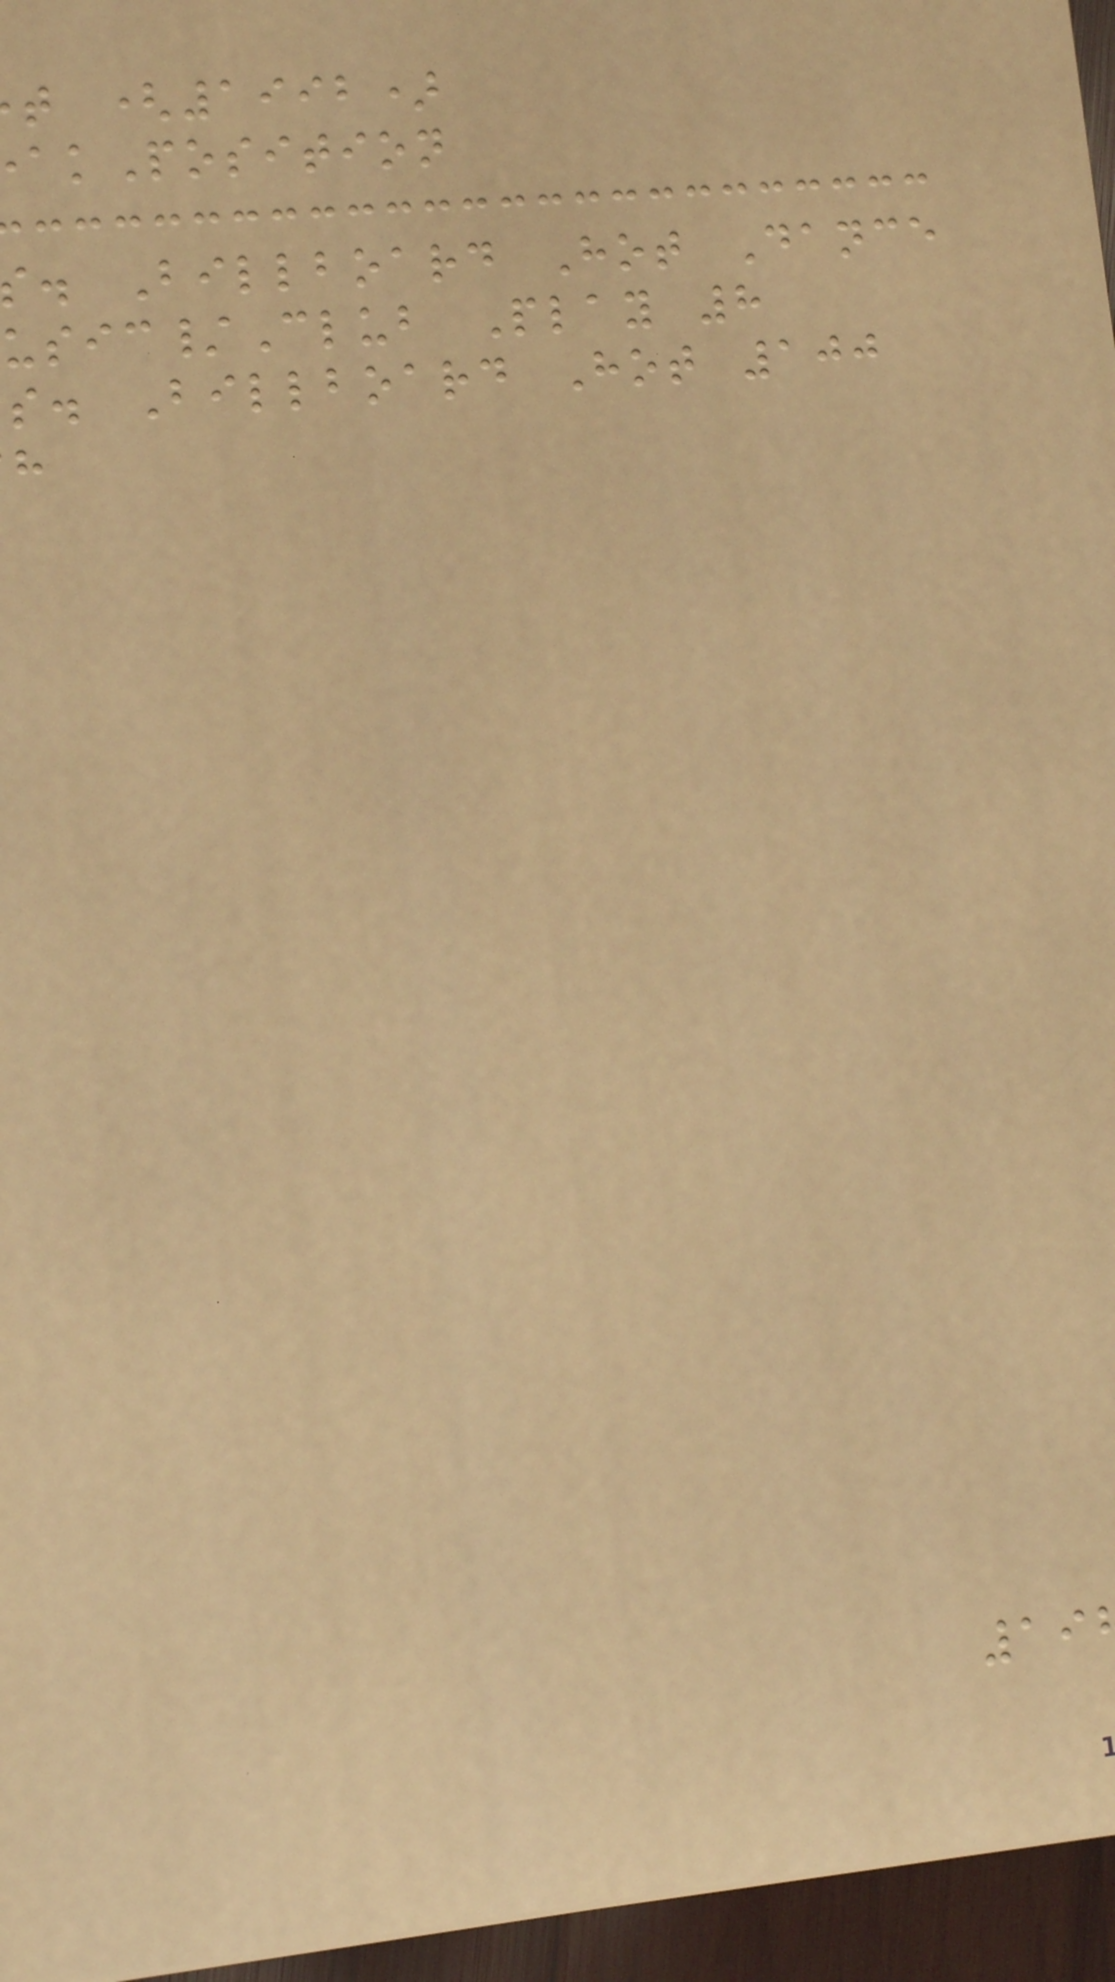t (1992)
akPosition
. Billboard Hot Dance
usic/Club Play 8
s. Billboard Hot 100
